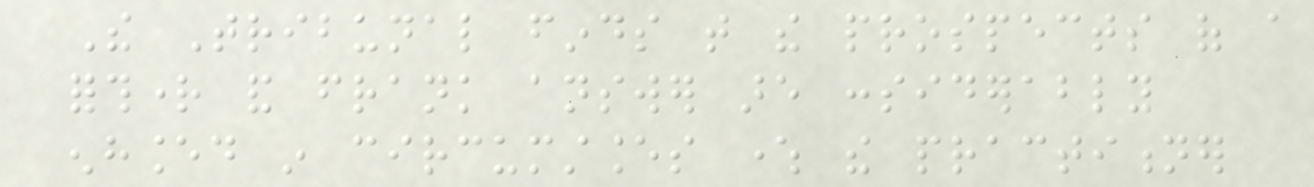The Tribunal finds that the prospects of a
forthright and frank answer are considerably
enhanced in circumstances where the practitioner
